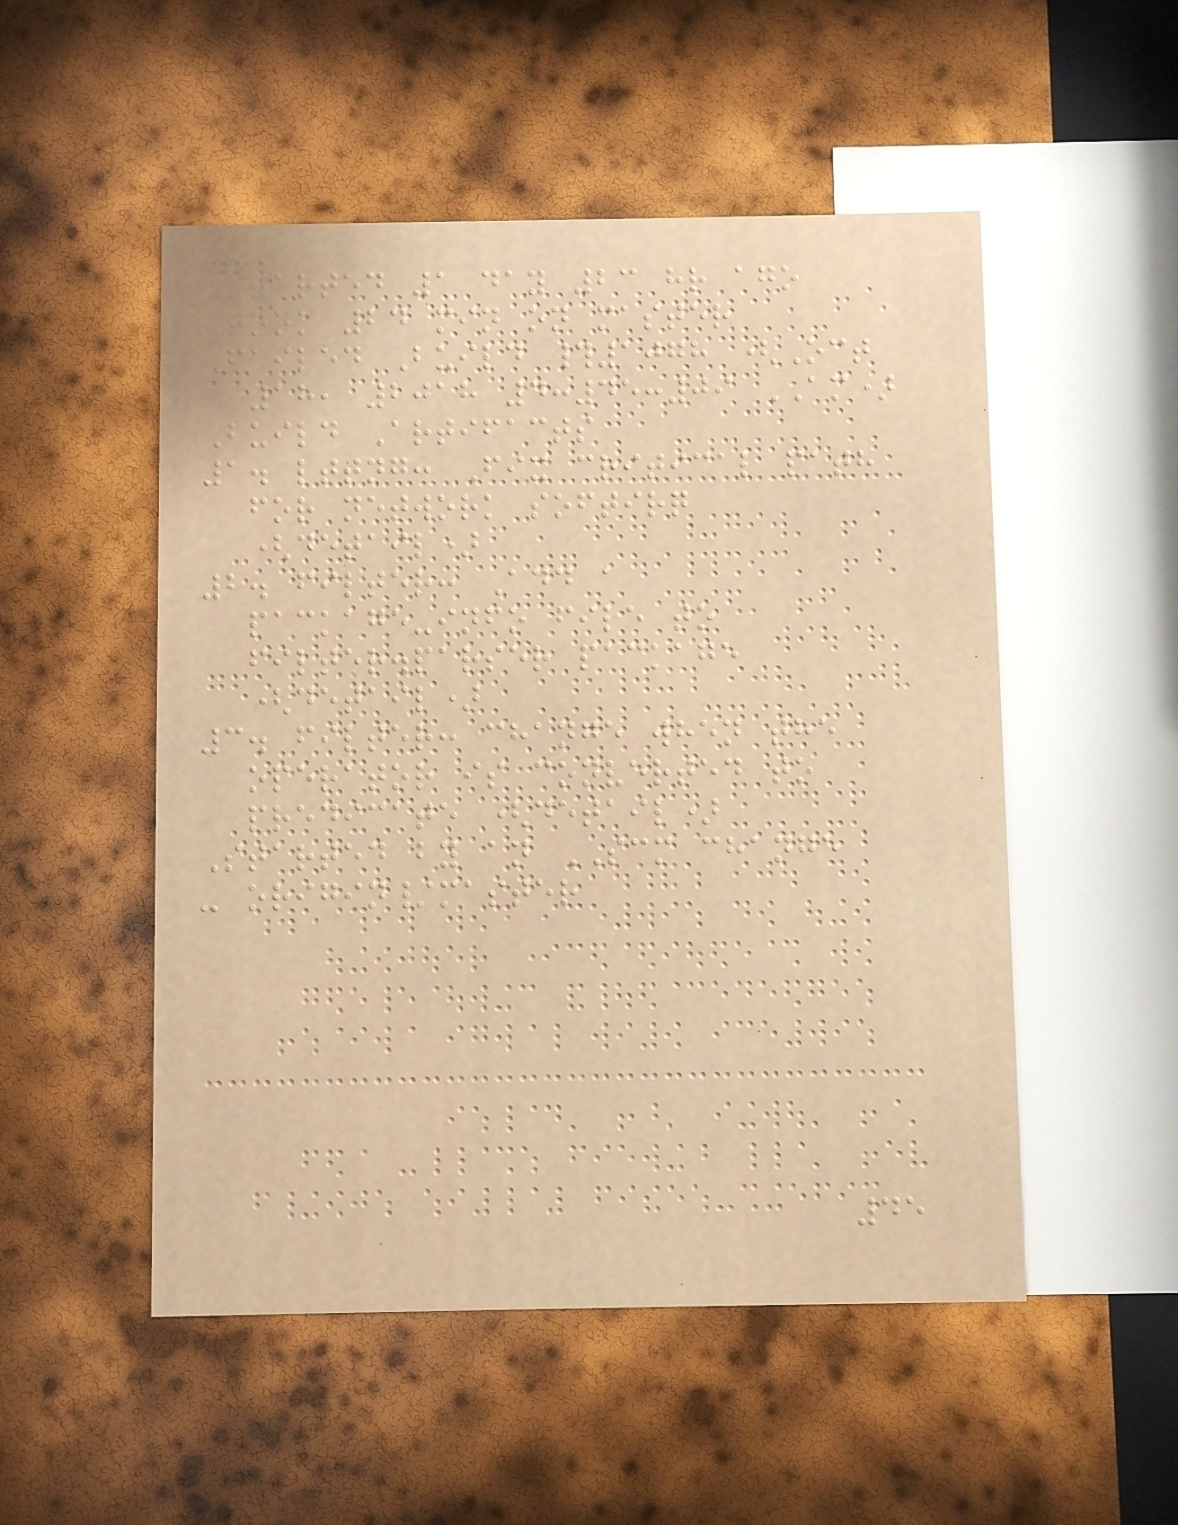Started 1 day 23 hr ago
Took 24 min on master
Failed Build #1078 (Oct
18, 2018 4:45:09 AM)
Build Artifacts
1. lttng: Fix critical path
for network softirq
(detail)
2. filter: Add a
package-info file to
filter.parser package
(detail)
3. filter: change when the
operator is converted to
predicate (detail)
Started by an SCM change
- origin/master
45
